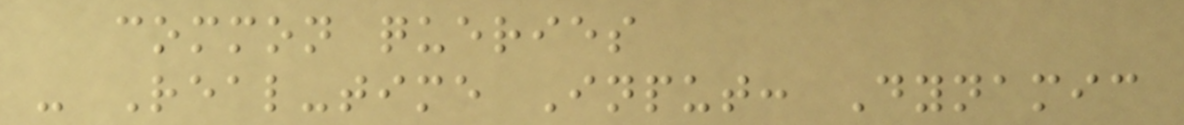common queries
- Real-time Input: Dynamic
